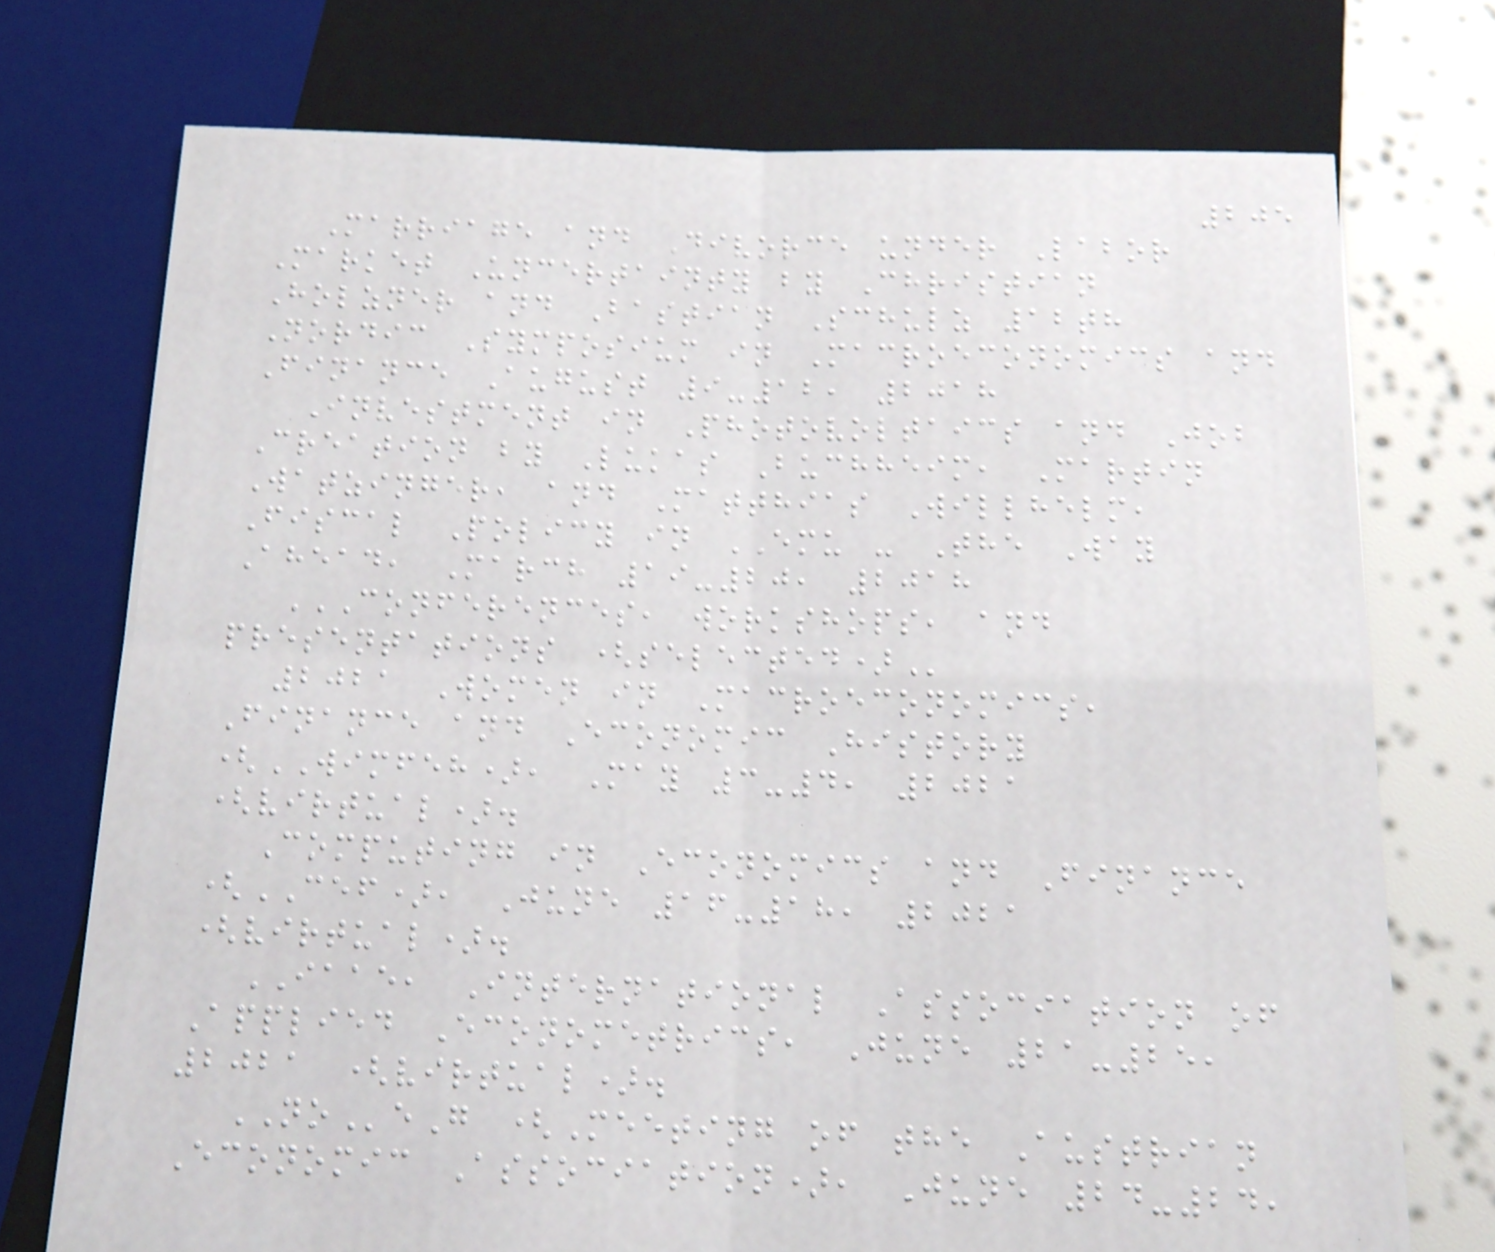205
Marriage and Divorce under Labor
Market Uncertainty by Christian
Holzner and Bastian Schulz 12th
Nordic Symposium in Macroeconomics and
Finance August 9-12, 2018
Investment in Photovoltaics and Job
Creation by Lukas Buchheim, Martin
Watzinger, and Matthias Willhelm,
Fiscal Policy in EMU - The Way
Ahead, March 19-20, 2018
CONFERENCES, WORKSHOPS, AND
PRESENTATIONS (SELECTED)
2021 Women in Macroeconomics,
Finance and Economic History
(WIMFEH), May 3-4, 2021
(virtual).
Computing in Economics and Finance
(CEF), June 16-18, 2021
(virtual).
IAAE, International Association of
Applied Econometrics, June 21-25,
2021 (virtual).
NOeG (Meeting of the Austrian
Economic Association), June 24-24,
